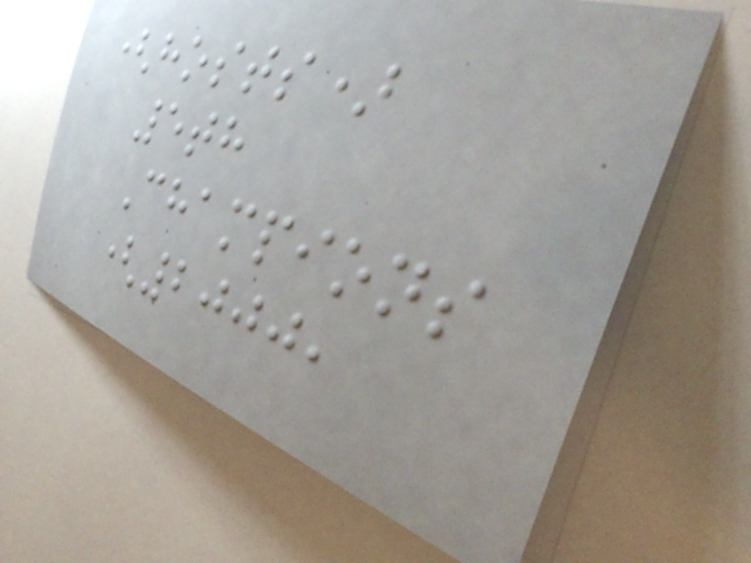(hosts)
5th
Champions
(2000,
